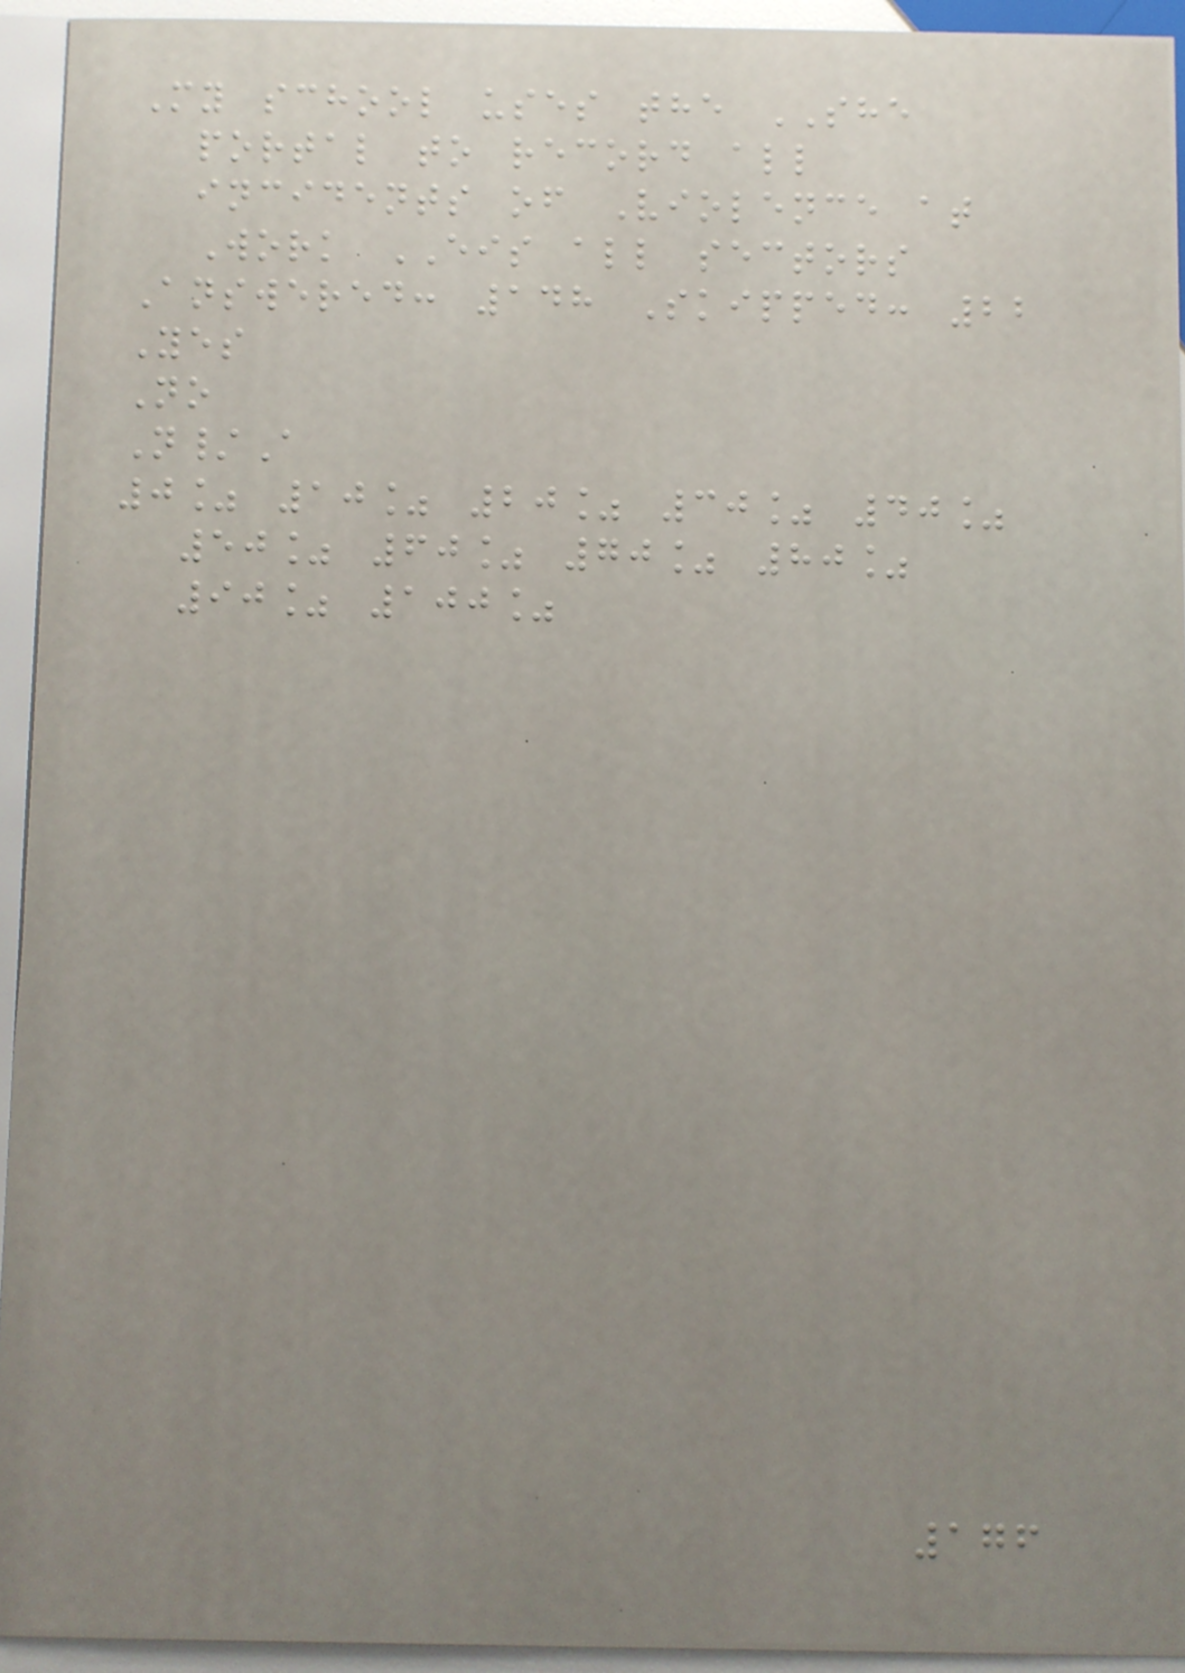My school uses the SHE
portal to record all
incidents of Violence at
Work EIS all sectors
Answered: 148 Skipped: 22
Yes
No
N/A
0% 10% 20% 30% 40%
50% 60% 70% 80%
90% 100%
176
